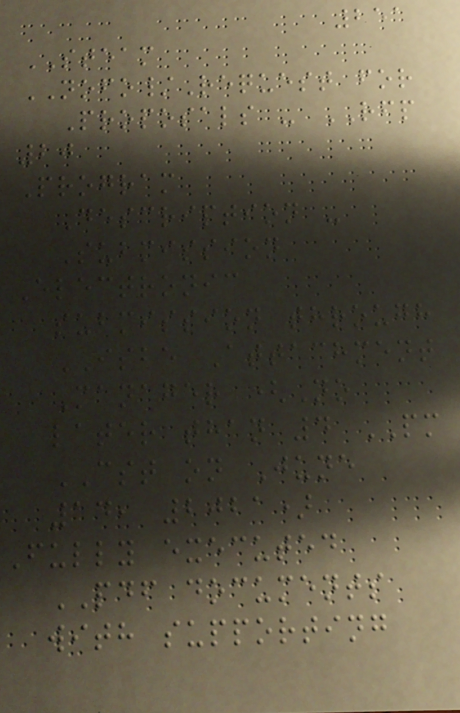251
STEAM
NOFO/Request for
Proposals - RFP
20
Program
Description -
Submission
Electronic
submission through
ISBE Attachment
Manager (No
later than 4 PM
CST on June
14, 2021)
Fully executed
PDF documents
with supporting
